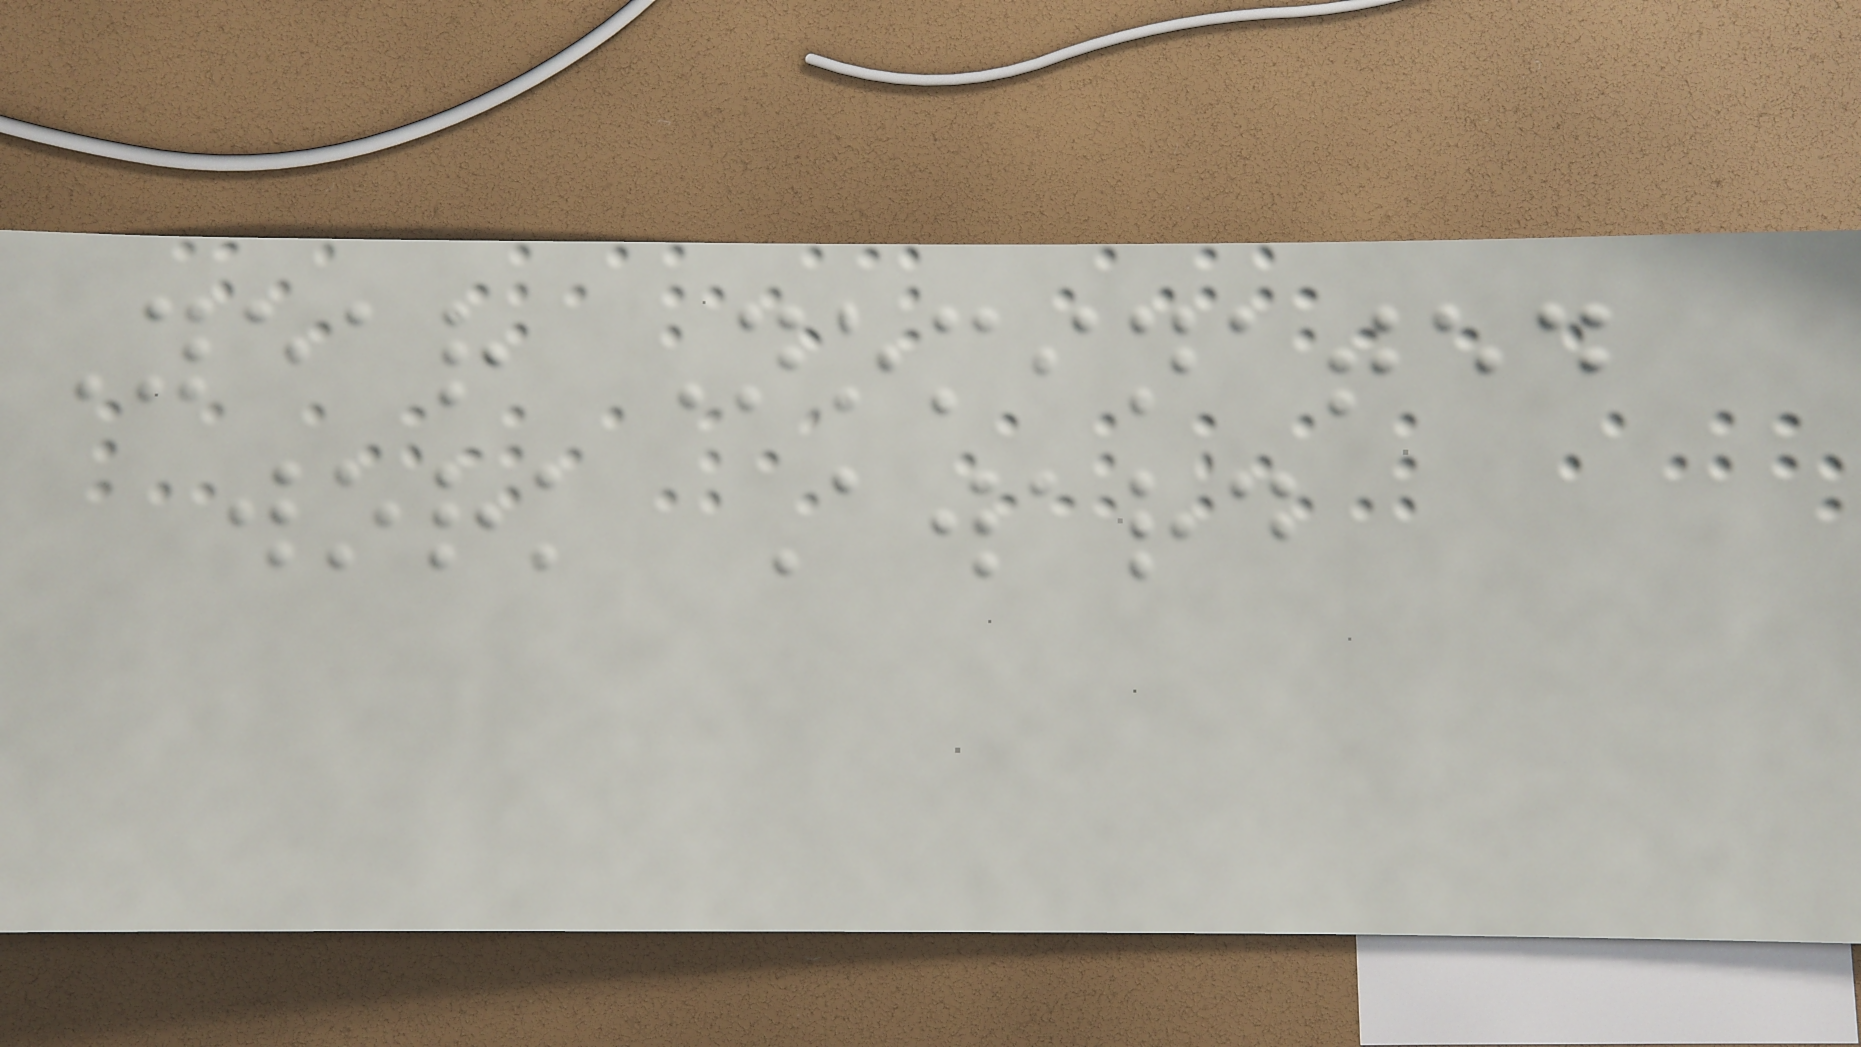Year Nominated
work Award
